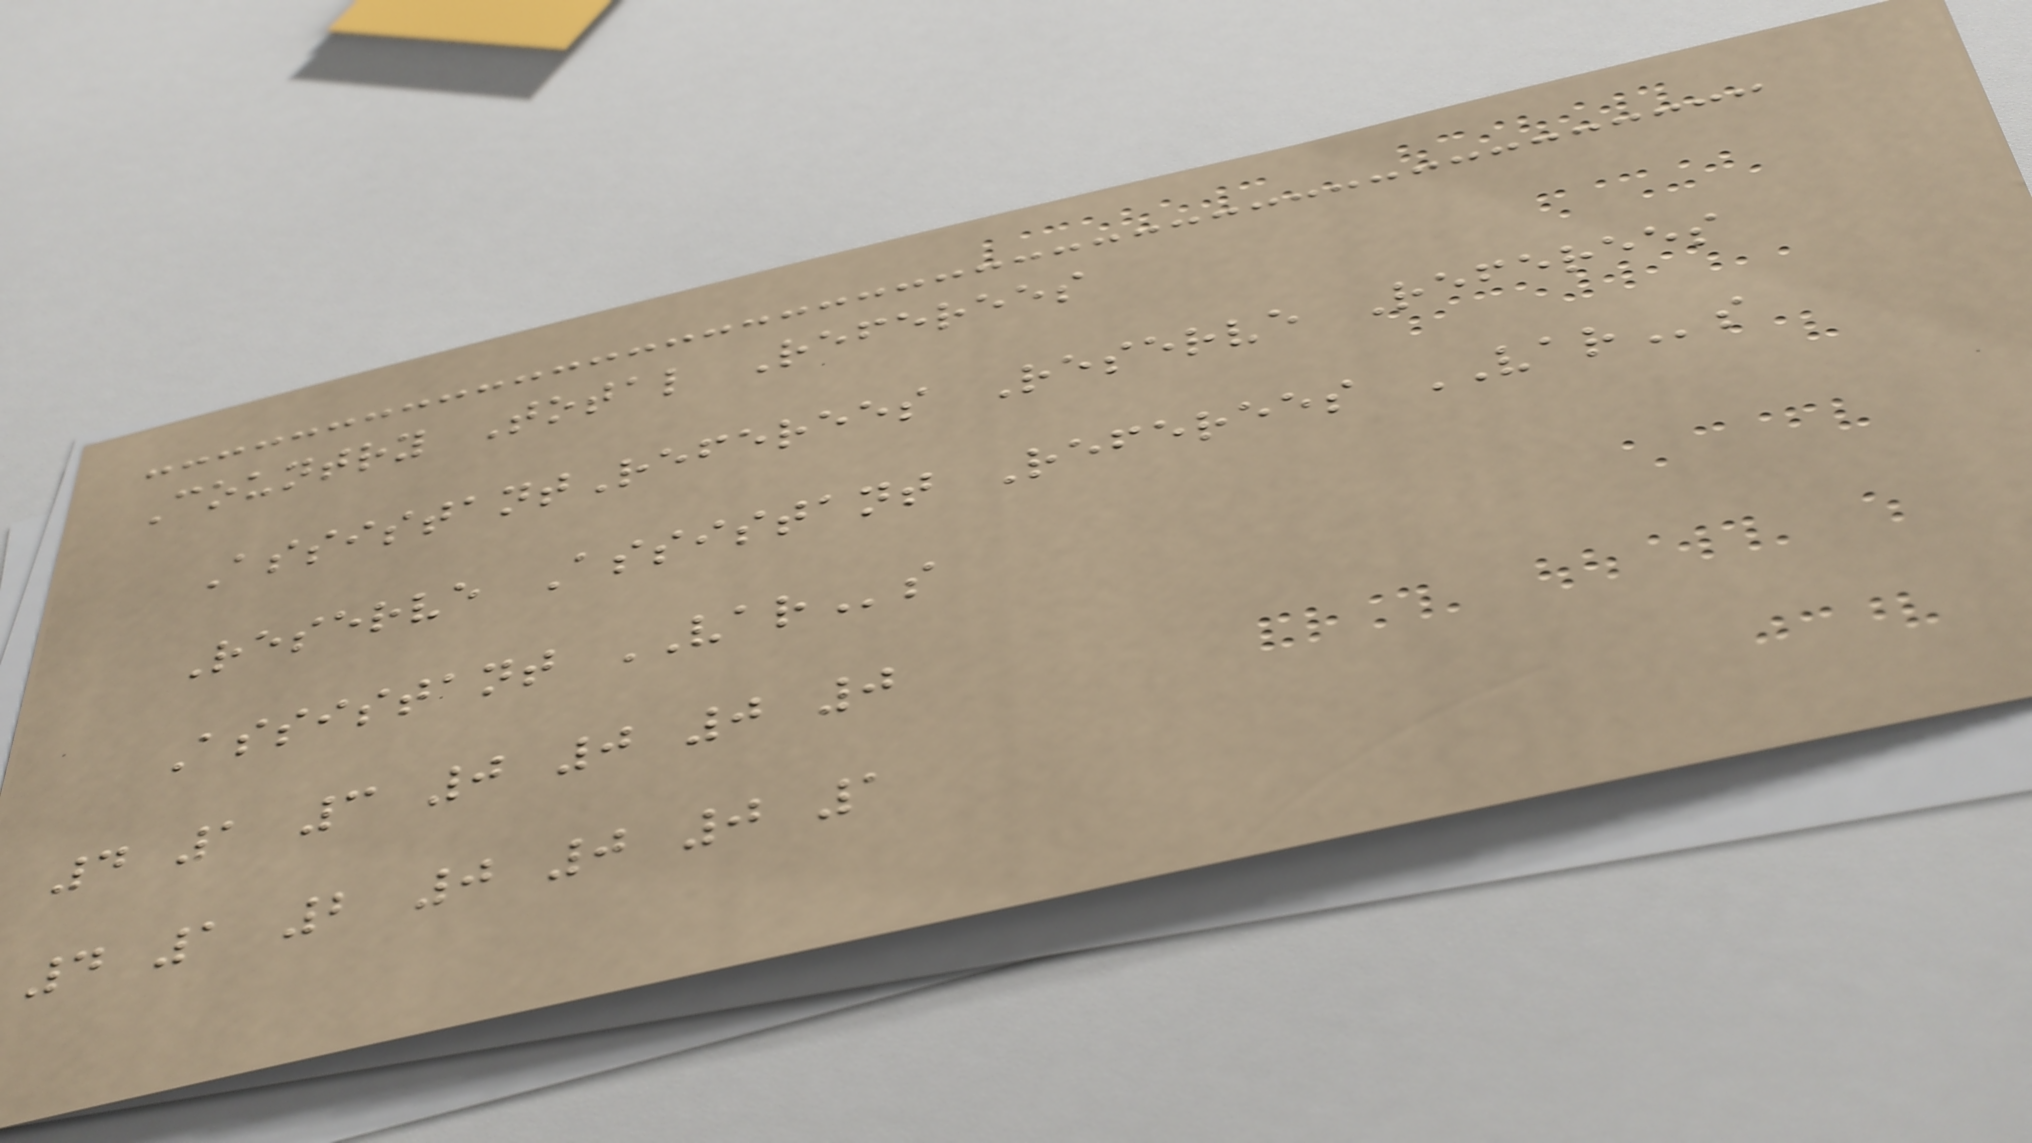Country Total Referees
AssistantReferees Reserve Referees
Reserve Assistant Referees VARs
Assistant VARs
4 1 3 0 0 0 0
4 1 2 0 0 0 1
